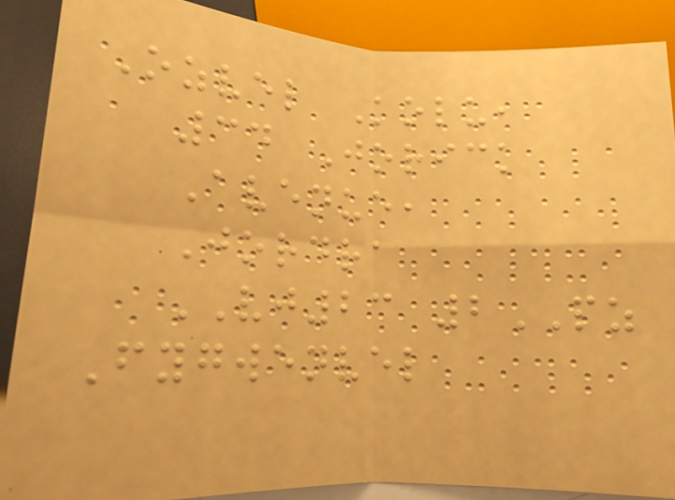Ozvel Kolu,
34 Jorick
Avenue,
Jordra
VJ23 2PZ
Fygwenvel
